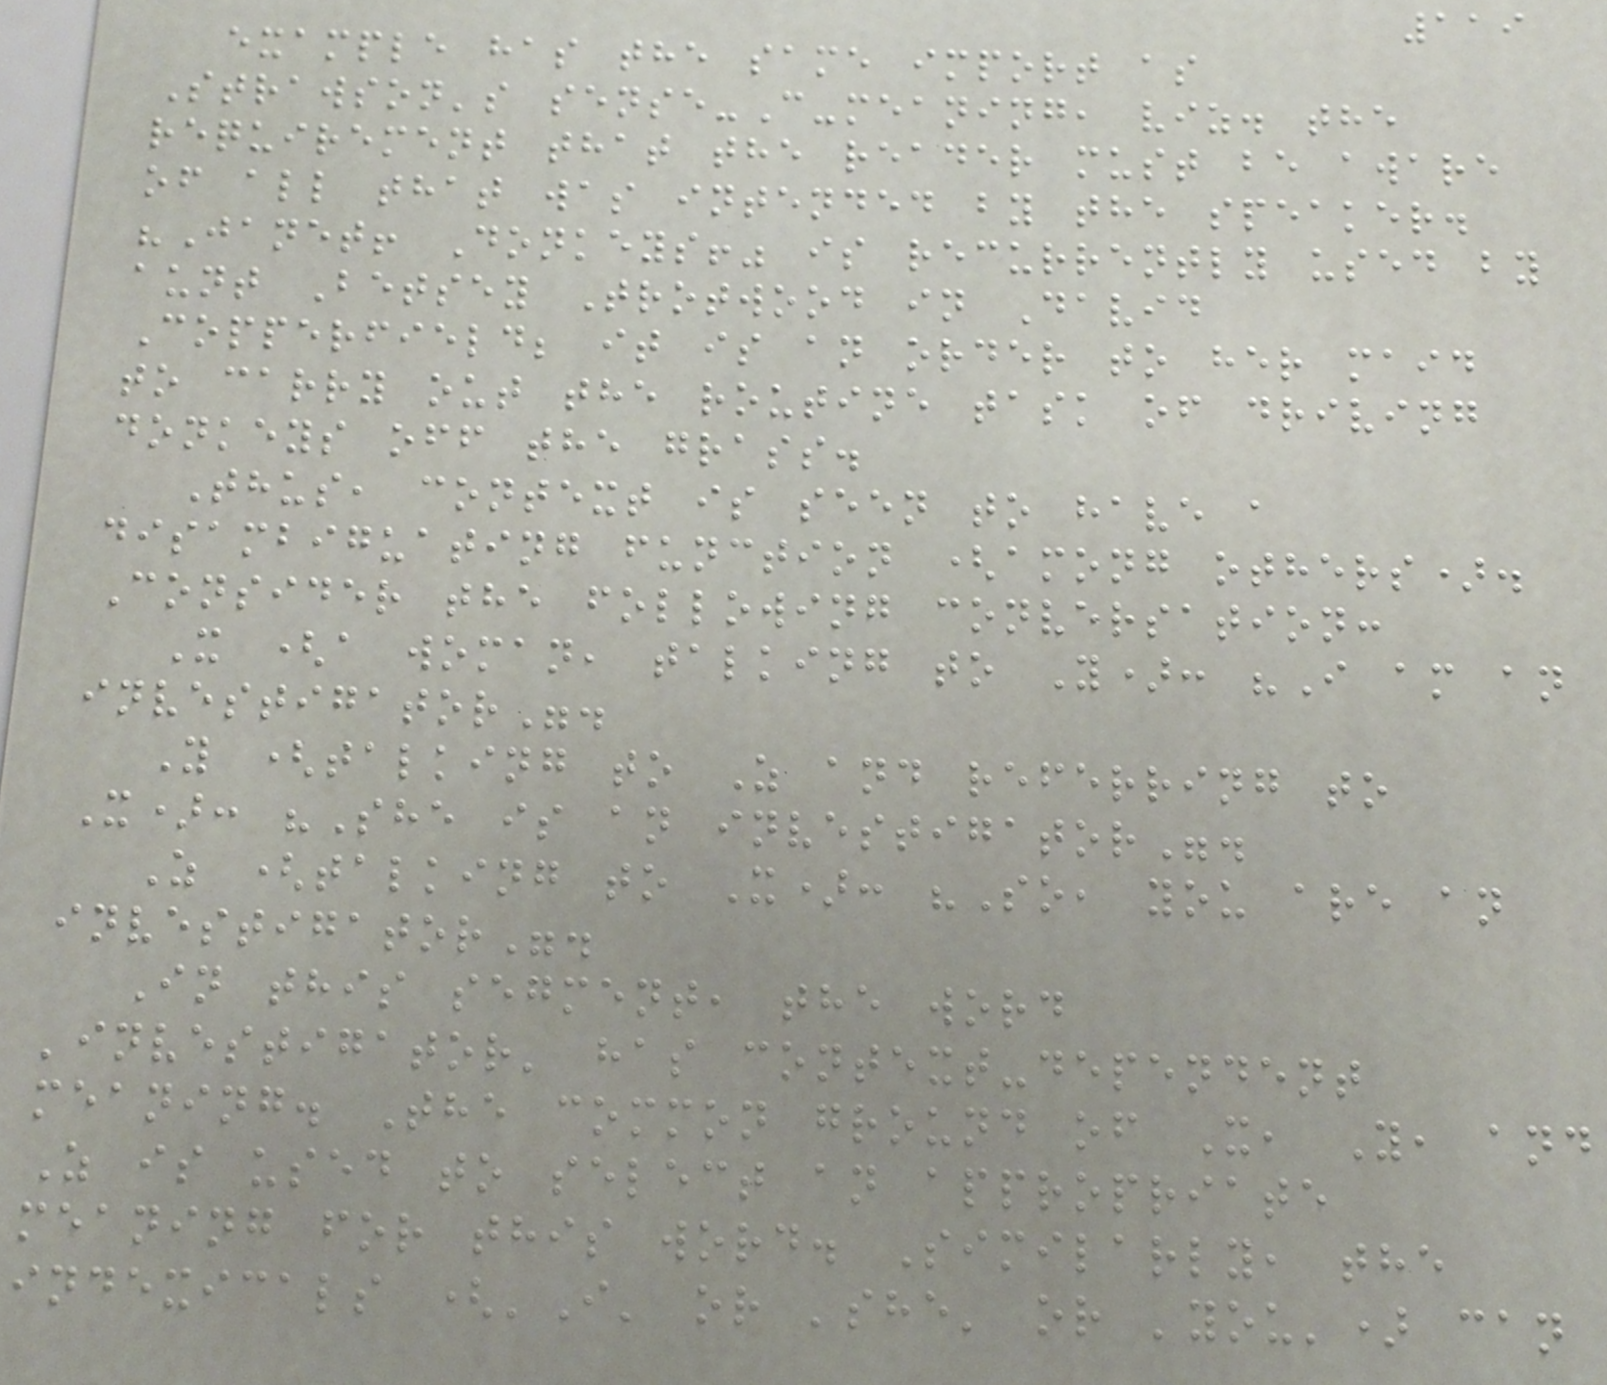119
example has the same import as
Strawson's sense-C-meaning, viz. the
requirement that the reader must be aware
of all that was intended by the speaker.
"Janet! Donkeys!" is recurrently used by
aunt Betsey Trotwood in David
Copperfield; it is an order to her maid
to carry out the routine task of driving
donkeys off the grass.
Thus, context is seen to have a
disambiguating function (among others).
Consider the following conversation:
X (a woman, talking to Y): "I am an
investigator".
Y (talking to Z and referring to
X): "She is an investigator".
Z (talking to X): "So, you are an
investigator".
In this segment, the word
'investigator' has context-dependent
meaning. The common ground of X, Y, and
Z is used to select an appropriate
meaning for this word. Similarly, the
indexicals ('I' or 'she' or 'you') can
